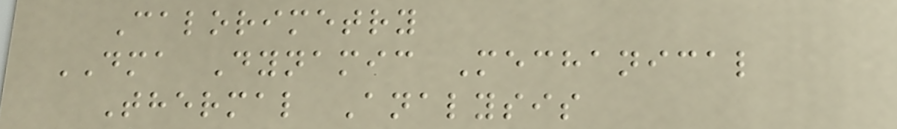Calorimetry
DMA Dynamic Mechanical
Thermal Analysis
